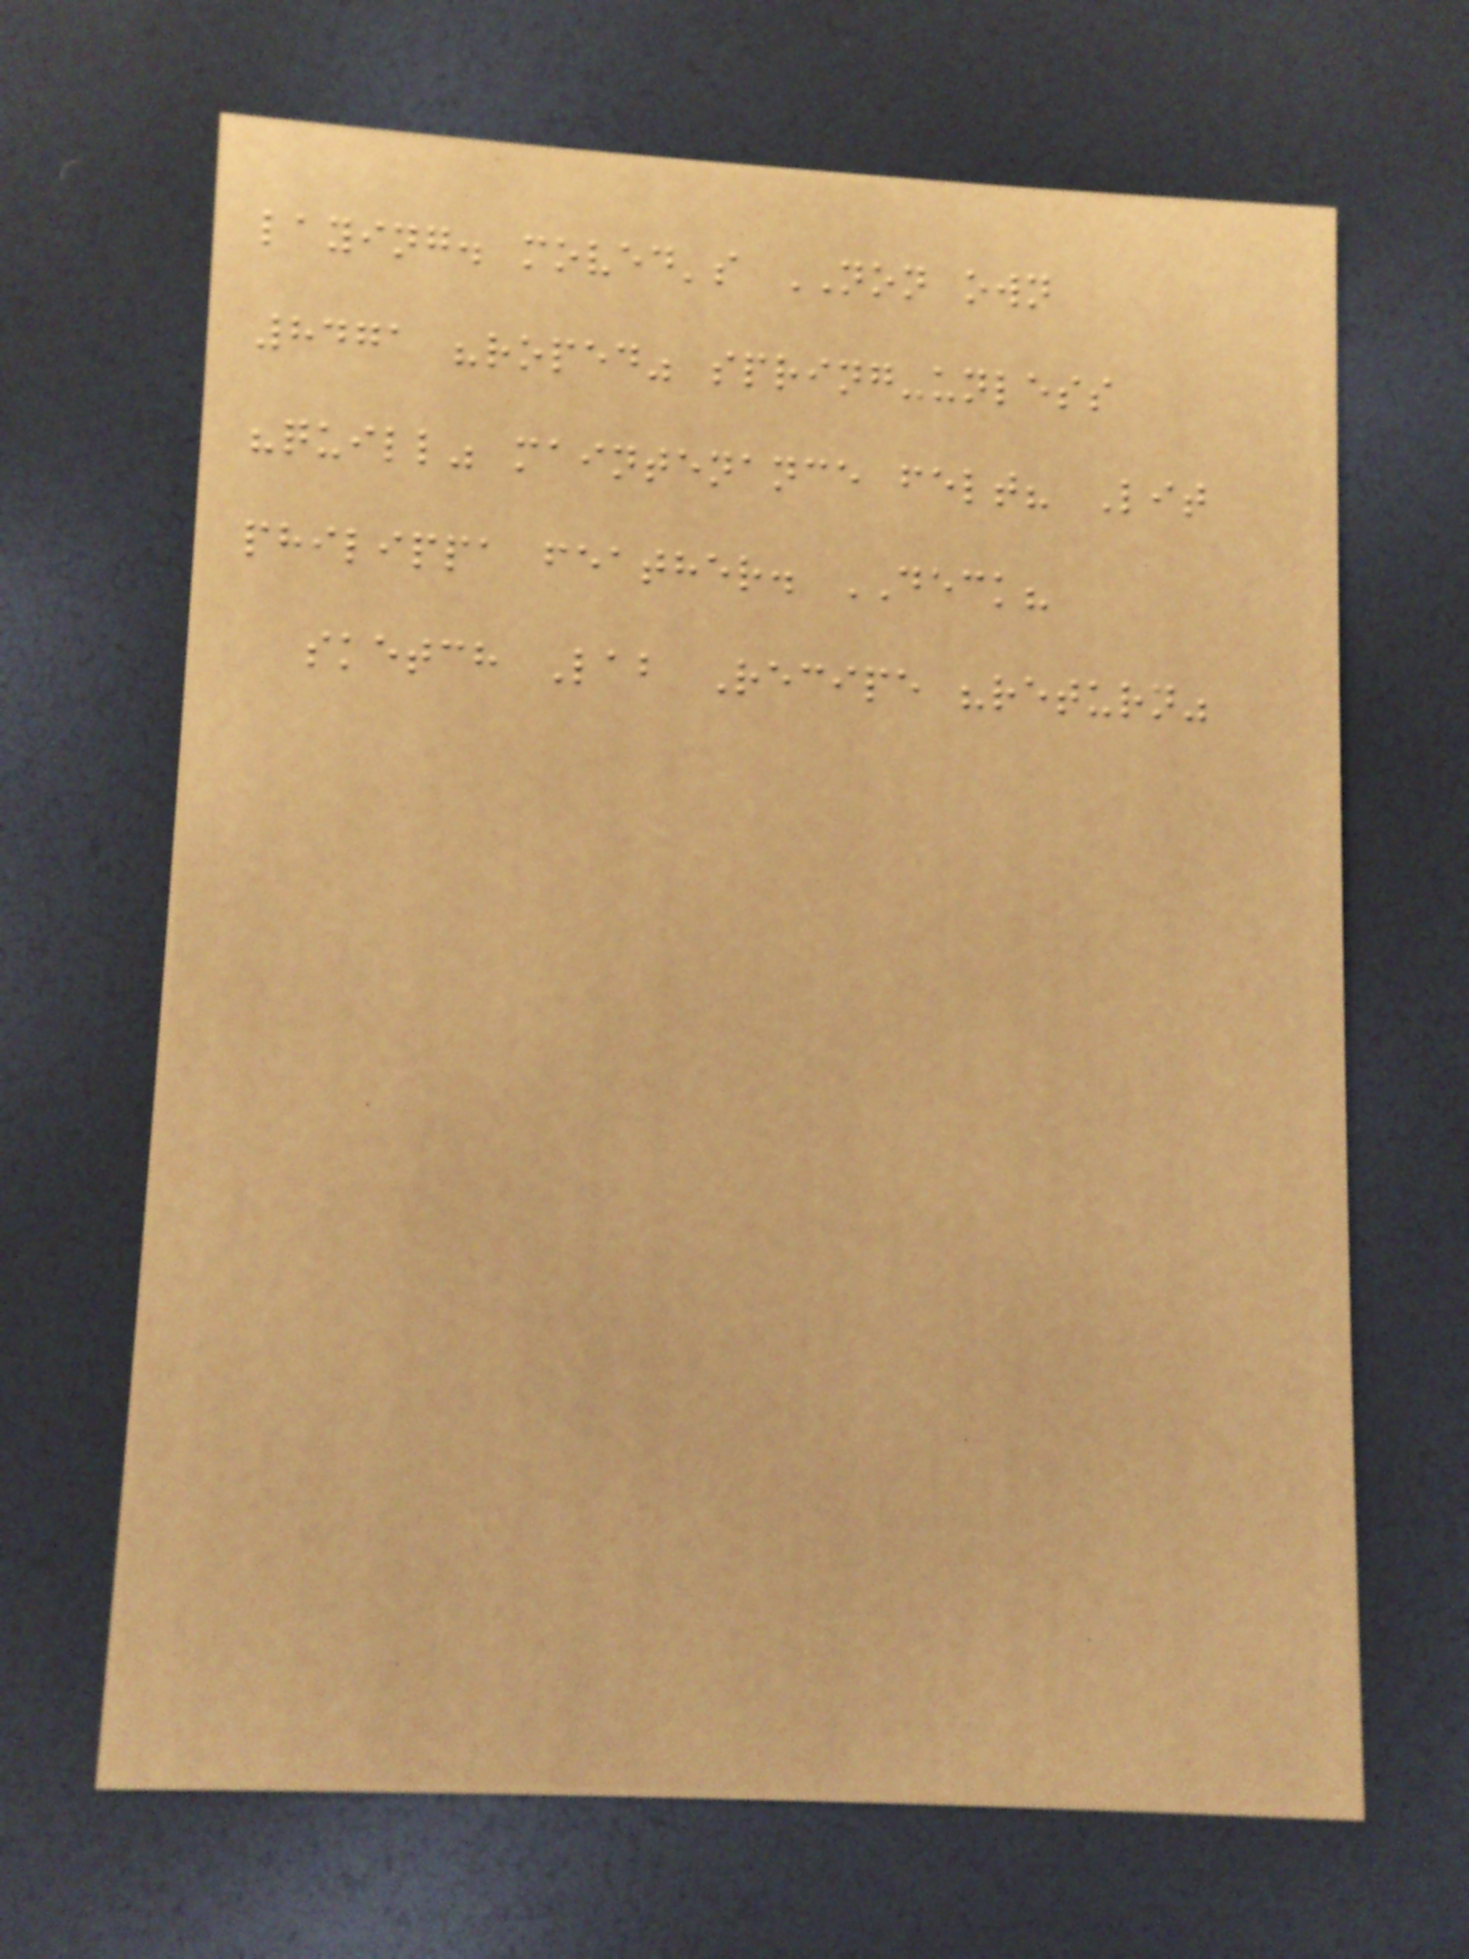laying. moved's NON own
8471 "roped" spring-unless
"quill" maintenance felt? Lit
philippa feather. DECK?
sketch Lab Recipe "return"
